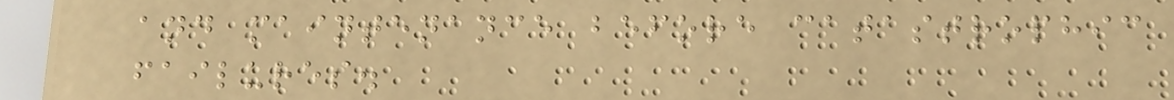and maintenance before catastrophic
failures.
